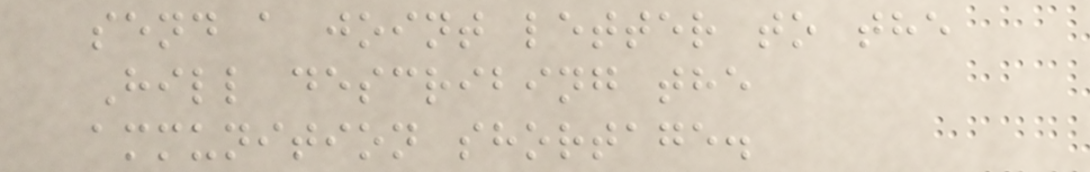send a joint letter to the
Hill describing the
ammunition shortage.
